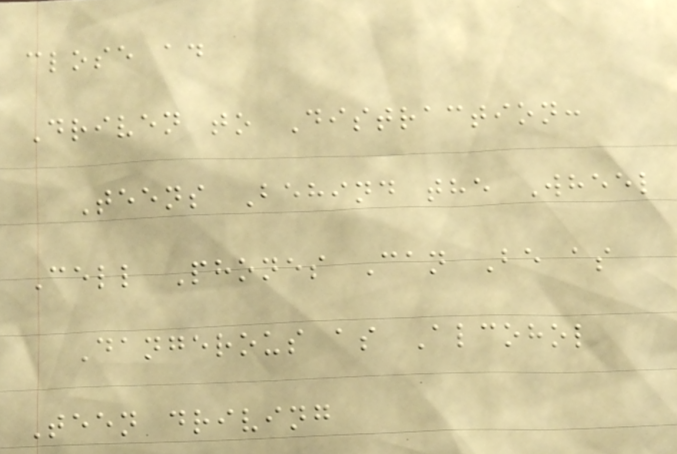close ad
Driven to Distraction:
Teens Behind the Wheel
Cell Phones Can Be as
Dangerous as Alcohol
Teen driving
